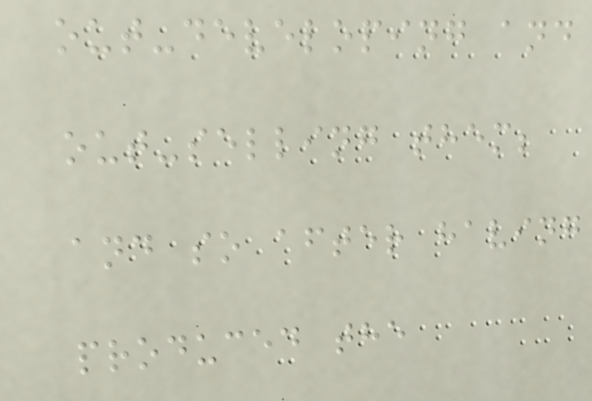out-developing and
out-selling them;
and so after having
produced the
